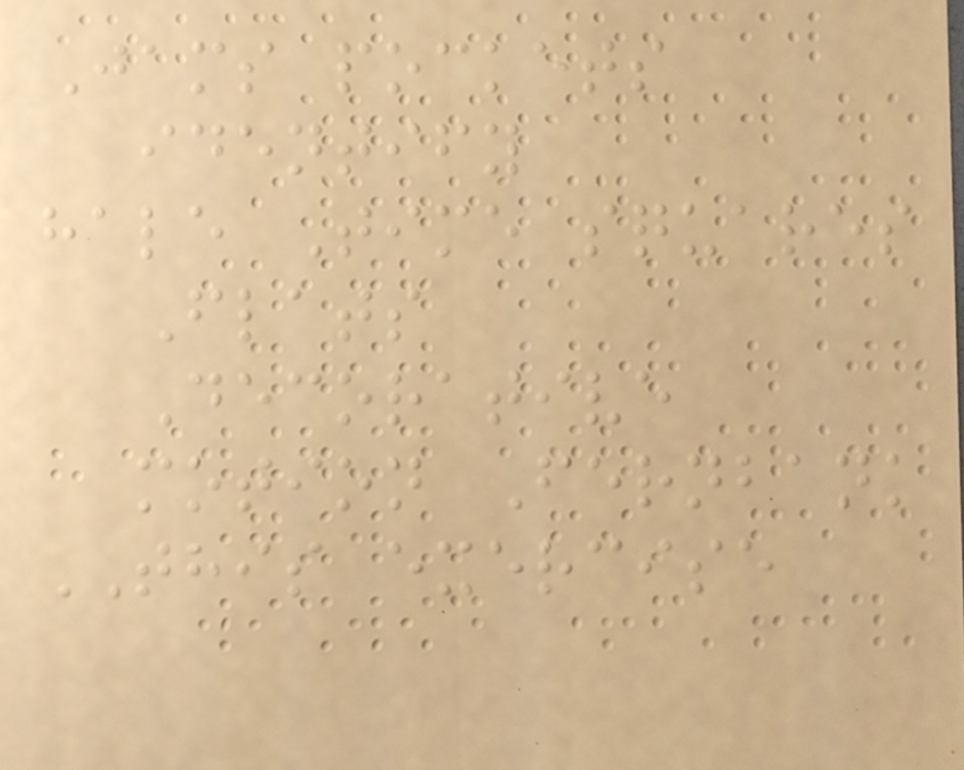Jams pockets
identify
hale Time squares
Flats
Decorative
motion Fernbank
THIS exercise
